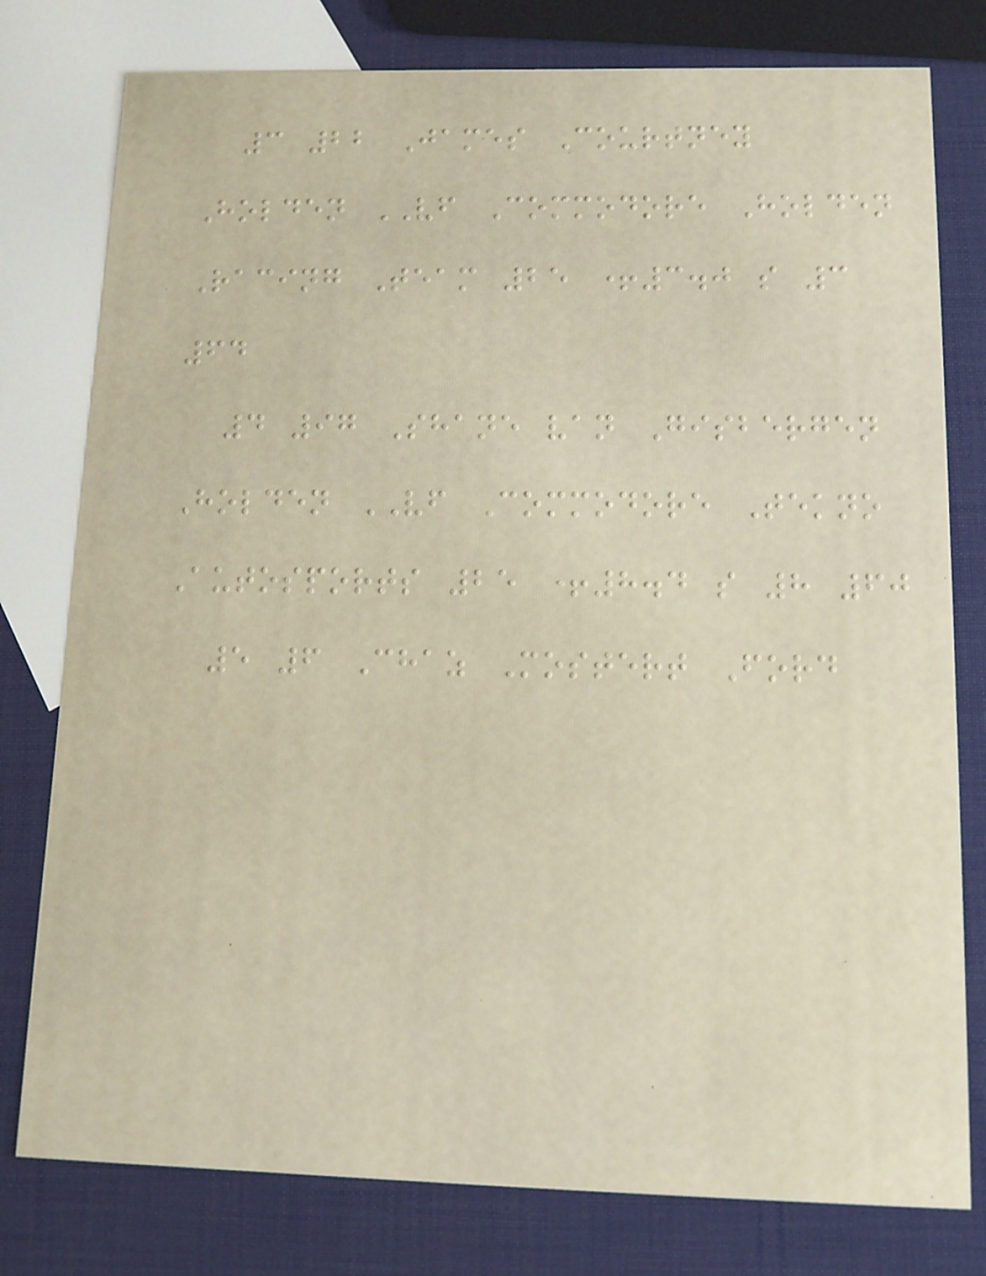3 22 James Courtney
Holden VF Commodore Holden
Racing Team 25 +3.0 s 3
64
4 97 Shane van Gisbergen
Holden VF Commodore Tekno
Autosports 25 +8.4 s 8 60
5 6 Chaz Mostert Ford
